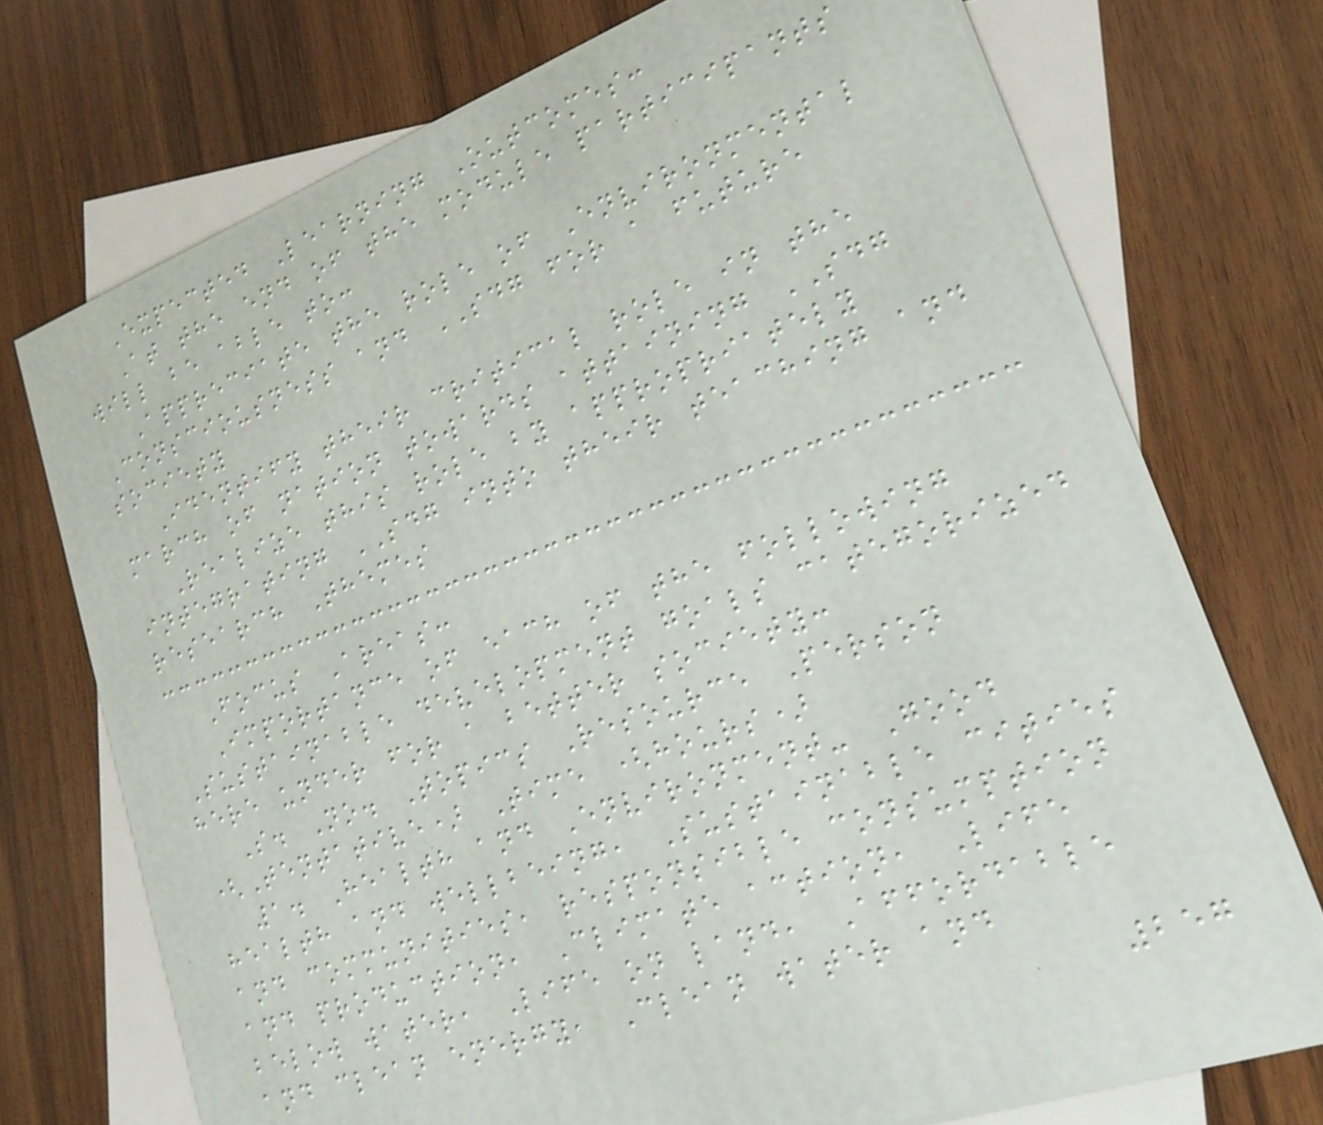Expected Learning Outcomes:
At the end of the module participants
will be able to:
Appreciate the role of Environmental
Consciousness and SDG for a future
society
Identify their critical role in the
march of nation towards attaining SDG
Realize this role by appropriately
integrating SDG into their teaching and
research Themes
Focus Areas:
Importance of each of the following
Sustainable development goals categorized
here under for a better society:
S. No. Topics Resource Person
(Tentative) Time (hours)
1. Health and Environment- Good
health and wellbeing, Sustainable cities
and communities, responsible consumption
and production, Climate action, Life
below water, Life on land, Affordable
and clean energy, Clean water and
257
